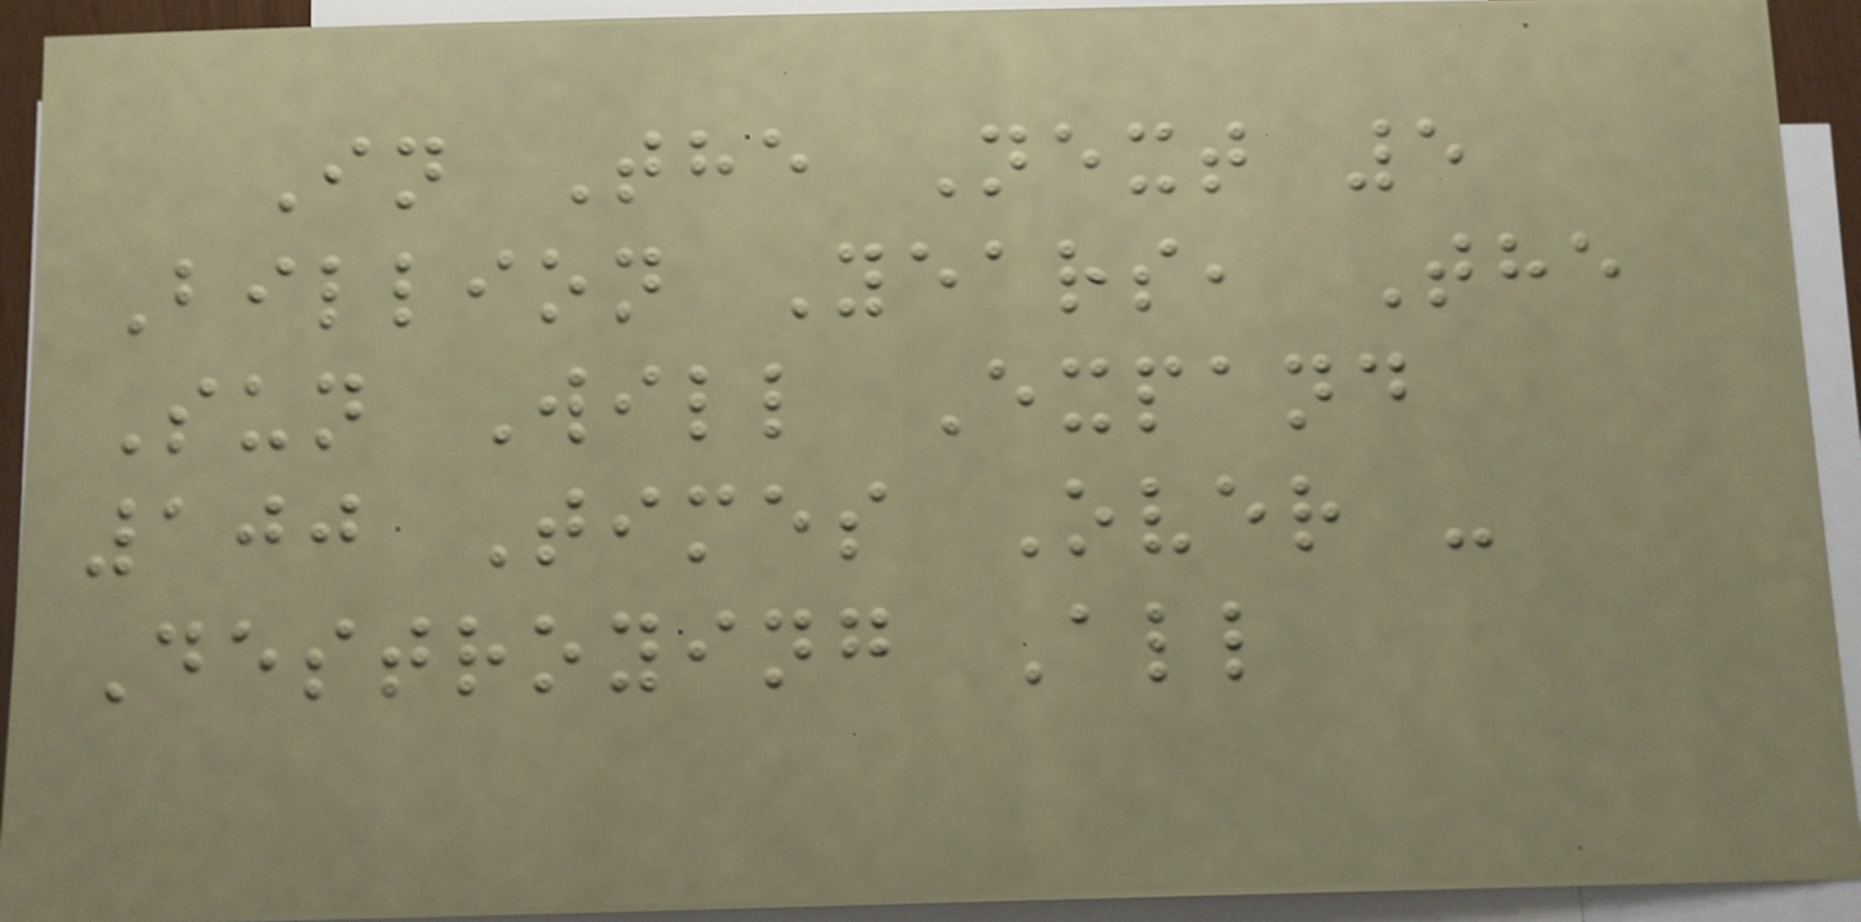In The Next 5
Billion Years, The
Sun Will Expand
100 Times Over -
Destroying All
